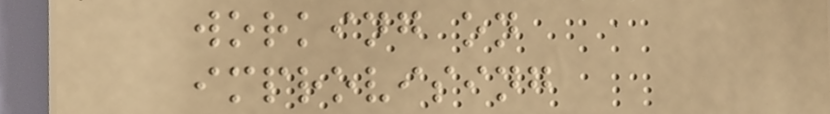working on
improvising
